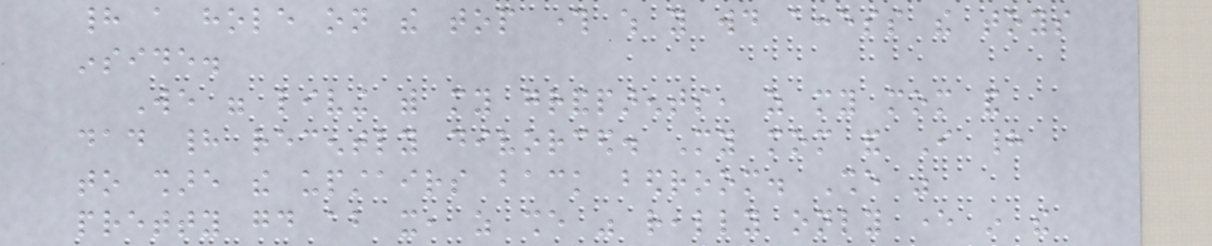had a hole on the top through which you would access the toys
inside.
We were living with my grandparents, as my mom and
dad had recently divorced. My mom and I had
to share the upstairs back bedroom. She was
pretty good about it, as she was really only ever in the
